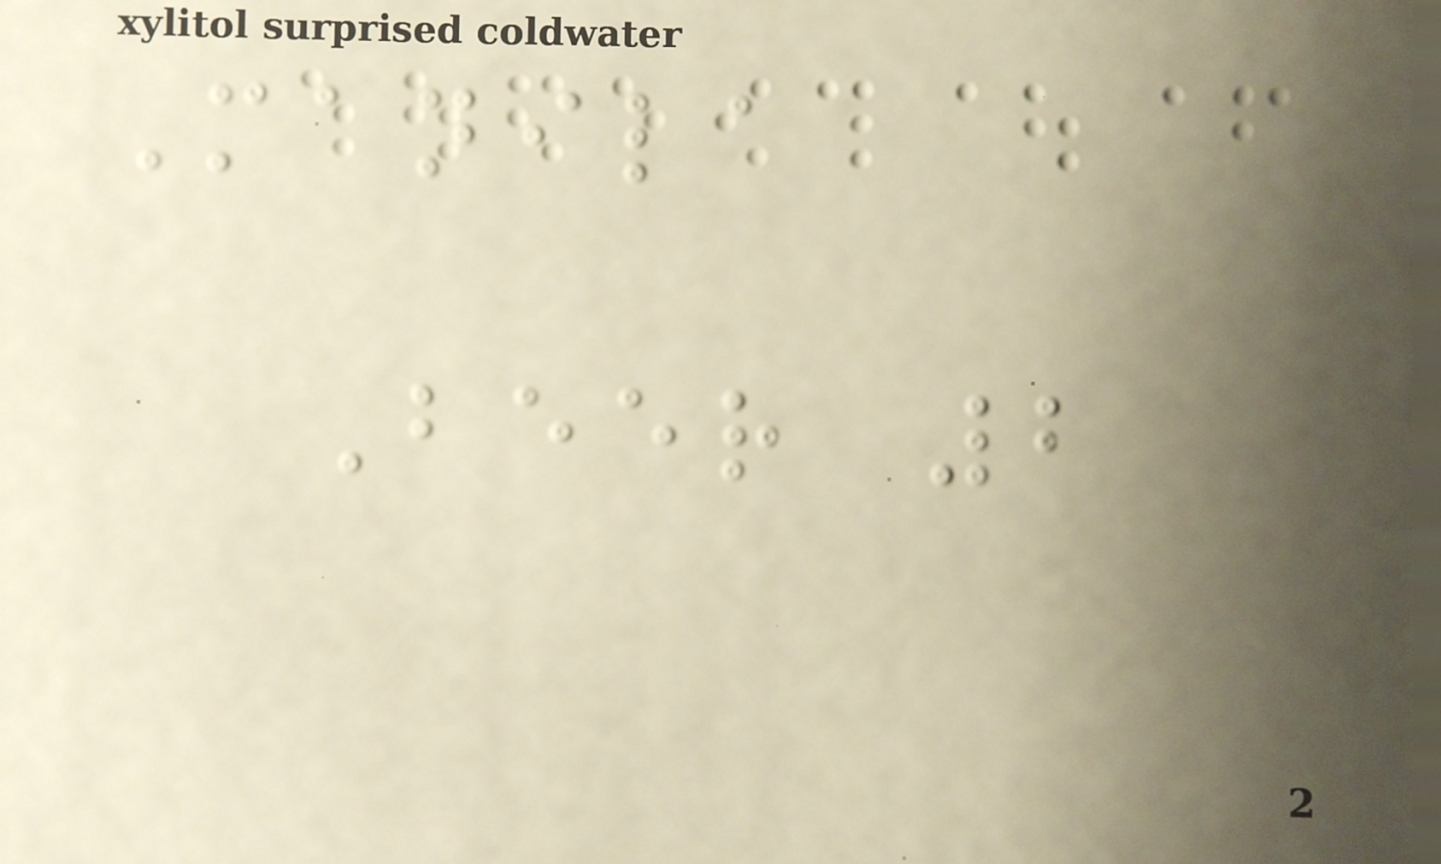Manila
Beer 2
